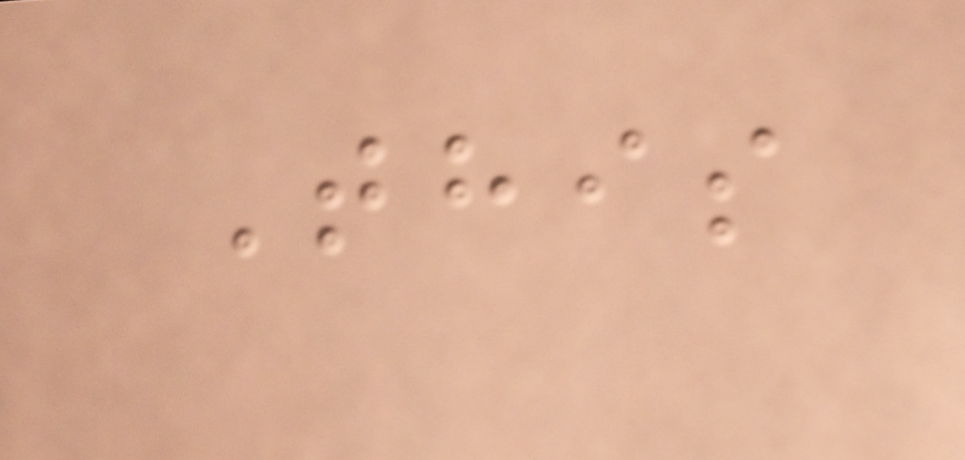This
